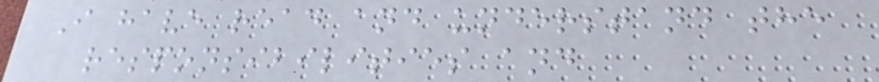I have read and understand the
responsibilities and
